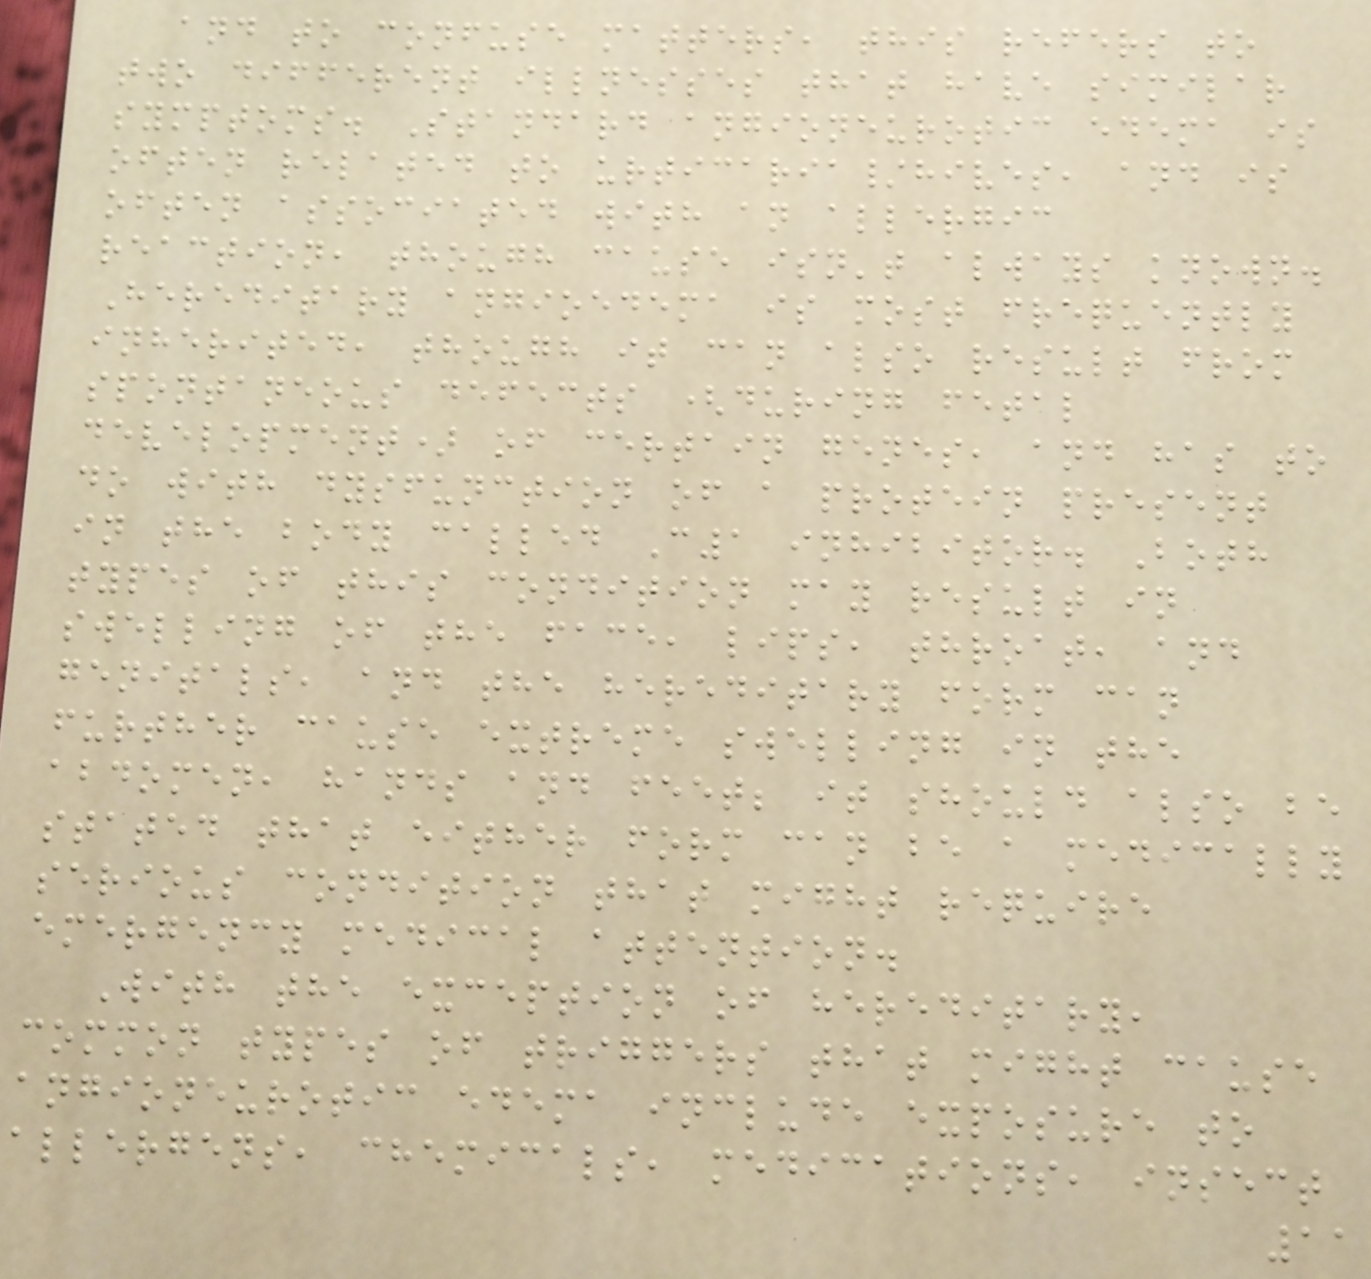and to confuse matters, this refers to
two different illnesses that have similar
symptoms. Standard angioneurotic edema is
often related to urticaria/hives, and is
often associated with an allergic
reaction, though cause isn't always known.
Hereditary angioedema is most frequently
inherited, though it can also result from
spontaneous defects (during fetal
development) of certain genes, and has to
do with dysfunction of a protein present
in the body called C1 inhibitor. Both
types of this condition may result in
swelling of the face, lips, throat, and
genitals, and the hereditary form can
further cause extreme swelling in the
abdomen, hands and feet; it should also be
stated that either form can be a medically
serious condition that might require
emergency medical attention.
With the exception of hereditary,
common types of triggers that might cause
angioneurotic edema include exposure to
allergens, chemicals, medications, insect
11
